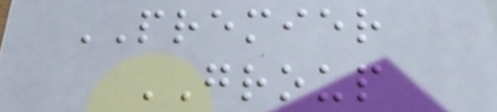PREMIER
GROUP
